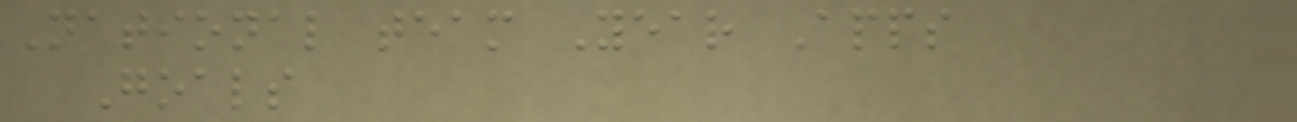National team Year Apps
Goals
